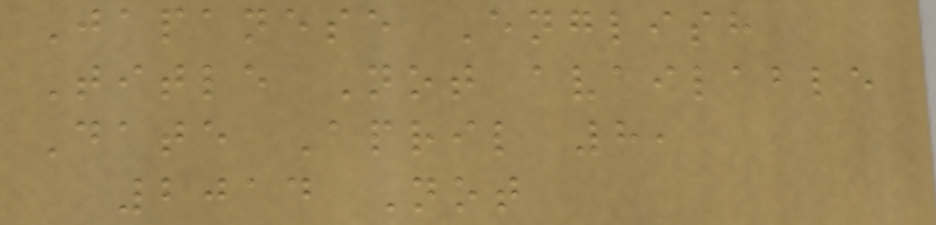Japanese English
Title Not available
Date April 8,
2014 Not
